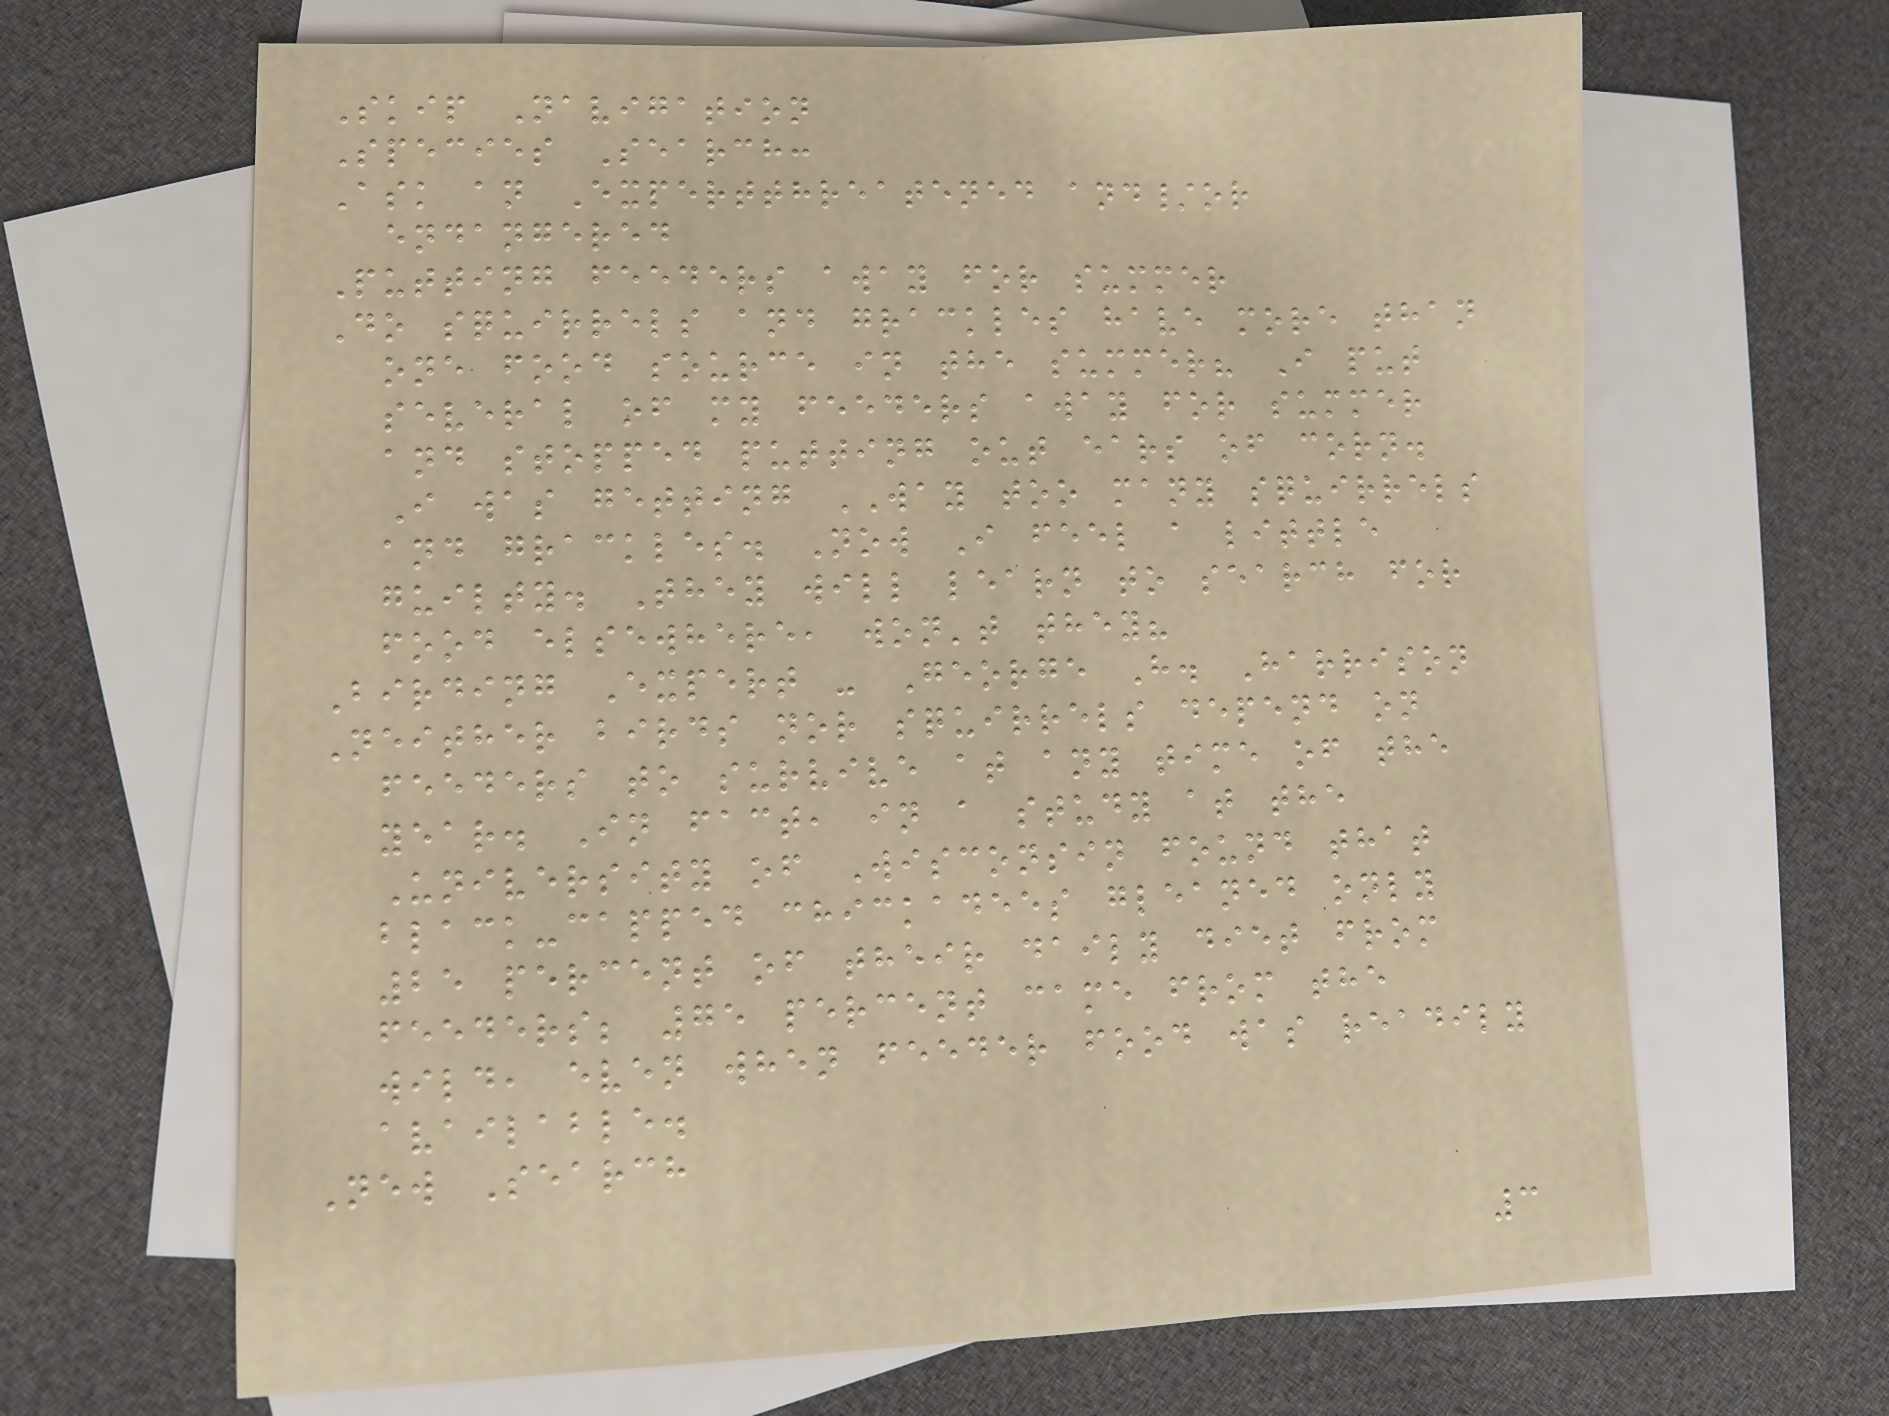Skip Navigation
Species Search:
Ask an Expertthreatened and/or
endangered
Putting feeders away for summer
Do squirrels and grackles have more than
one food source in the summer? I put
several of my feeders away for summer
and stopped putting out ears of corn.
I was getting WAY too many squirrels
and grackles. Now I feel a little
guilty. They will learn to search for
food elsewhere, won't they?
Birding Expert - George H. Harrison
Neither birds nor squirrels depend on
feeders to survive at any time of the
year. In fact, in a study at the
University of Wisconsin found that
black-capped chickadees gleaned only
25 percent of their daily diet from
feeders; 75 percent came from the
wild, even when feeder food was readily
available.
New Search
3
